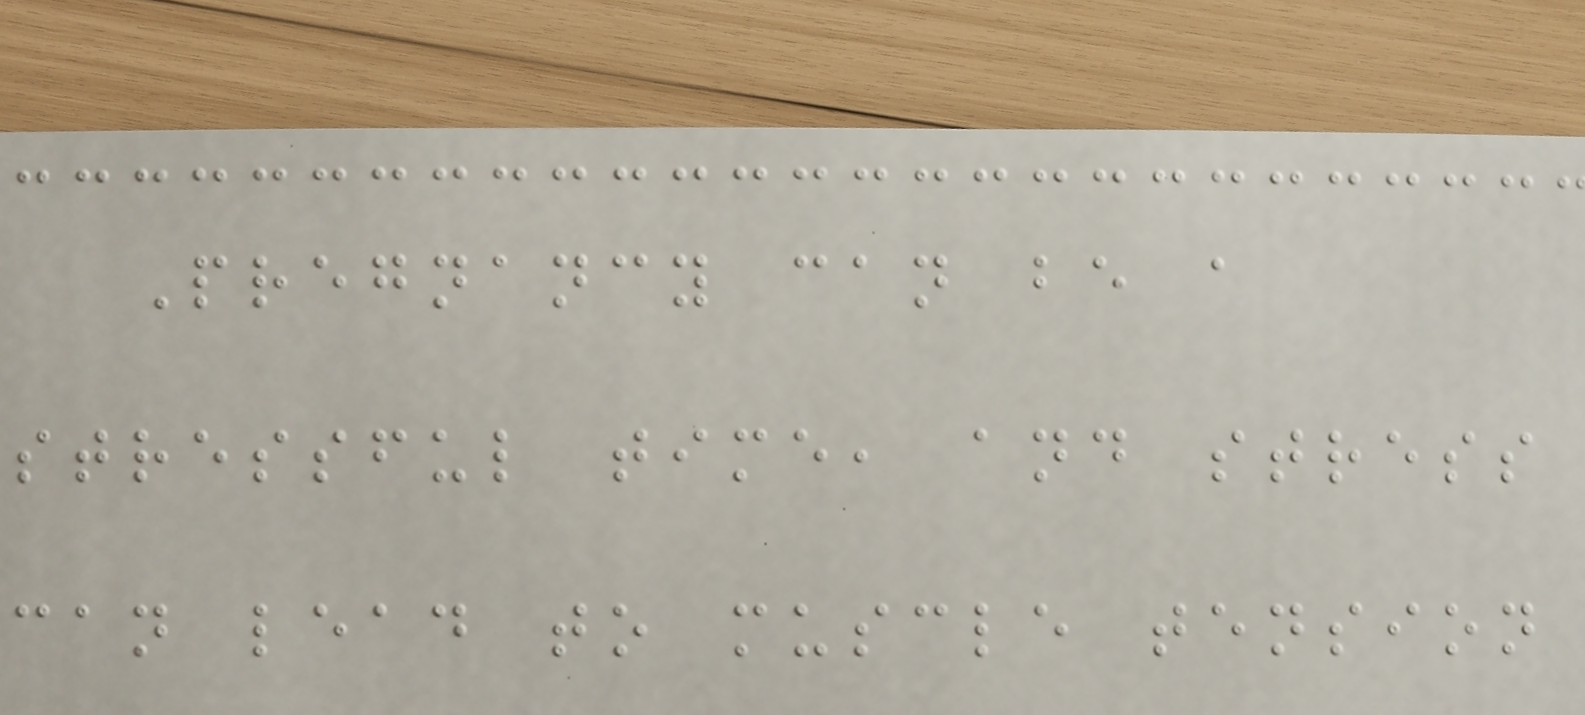Pregnancy can be a
stressful time, and stress
can lead to muscle tension
